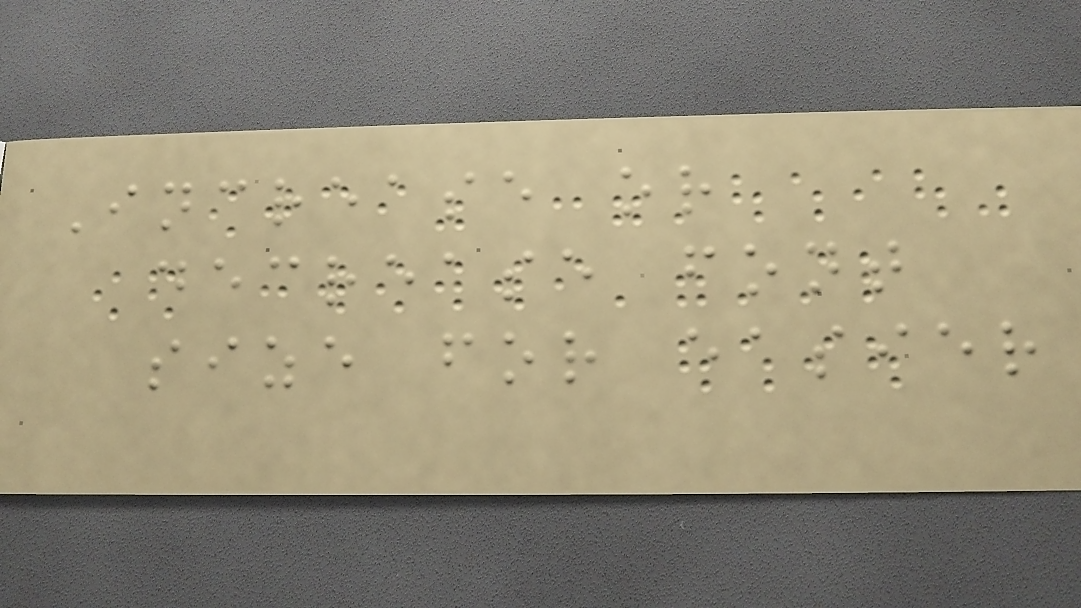Increase or
decrease font
size for easier
